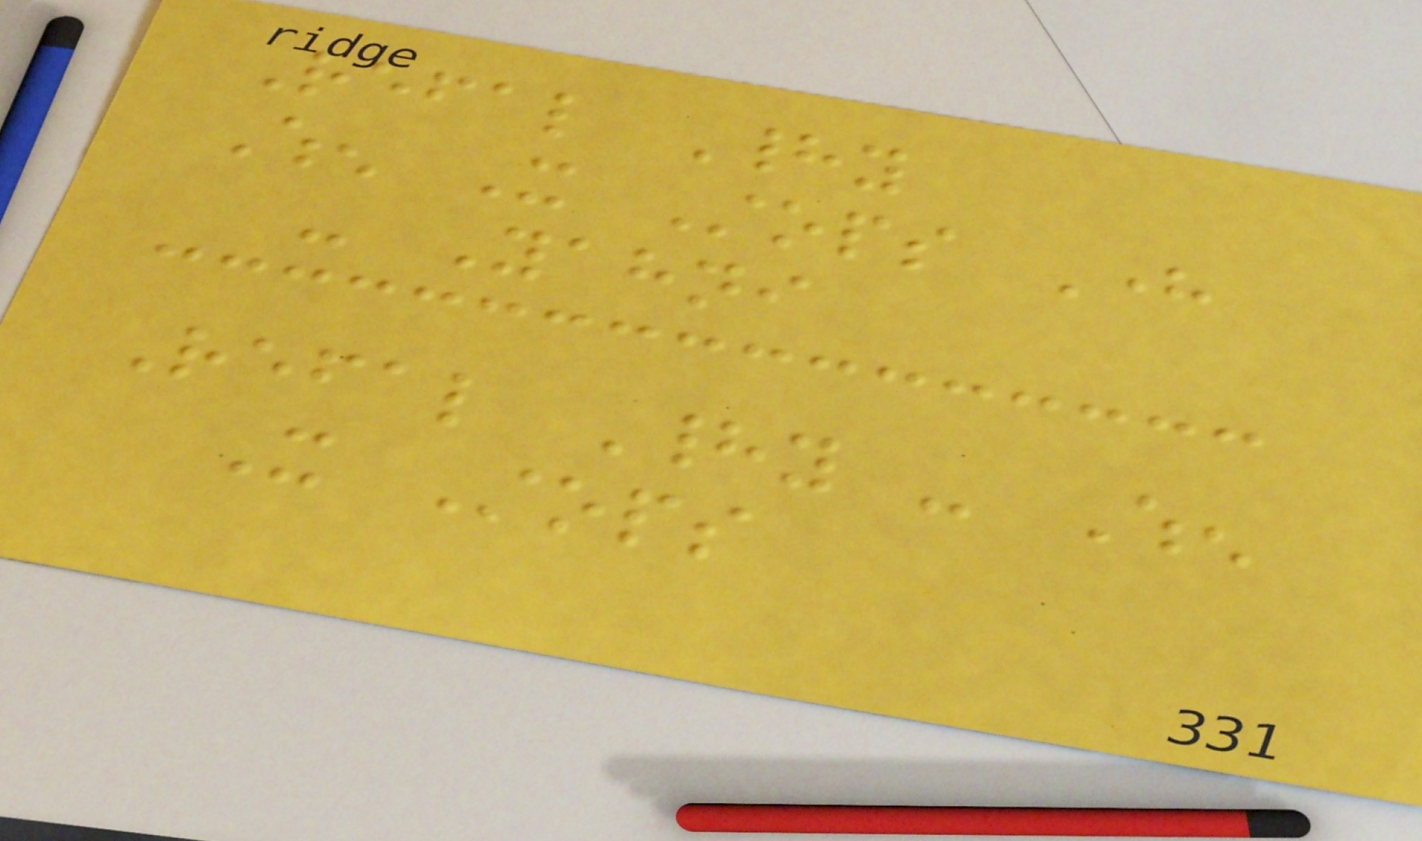Refal Hady
When It Stops Here
- Yahni
Refal Hady - When
It Stops
